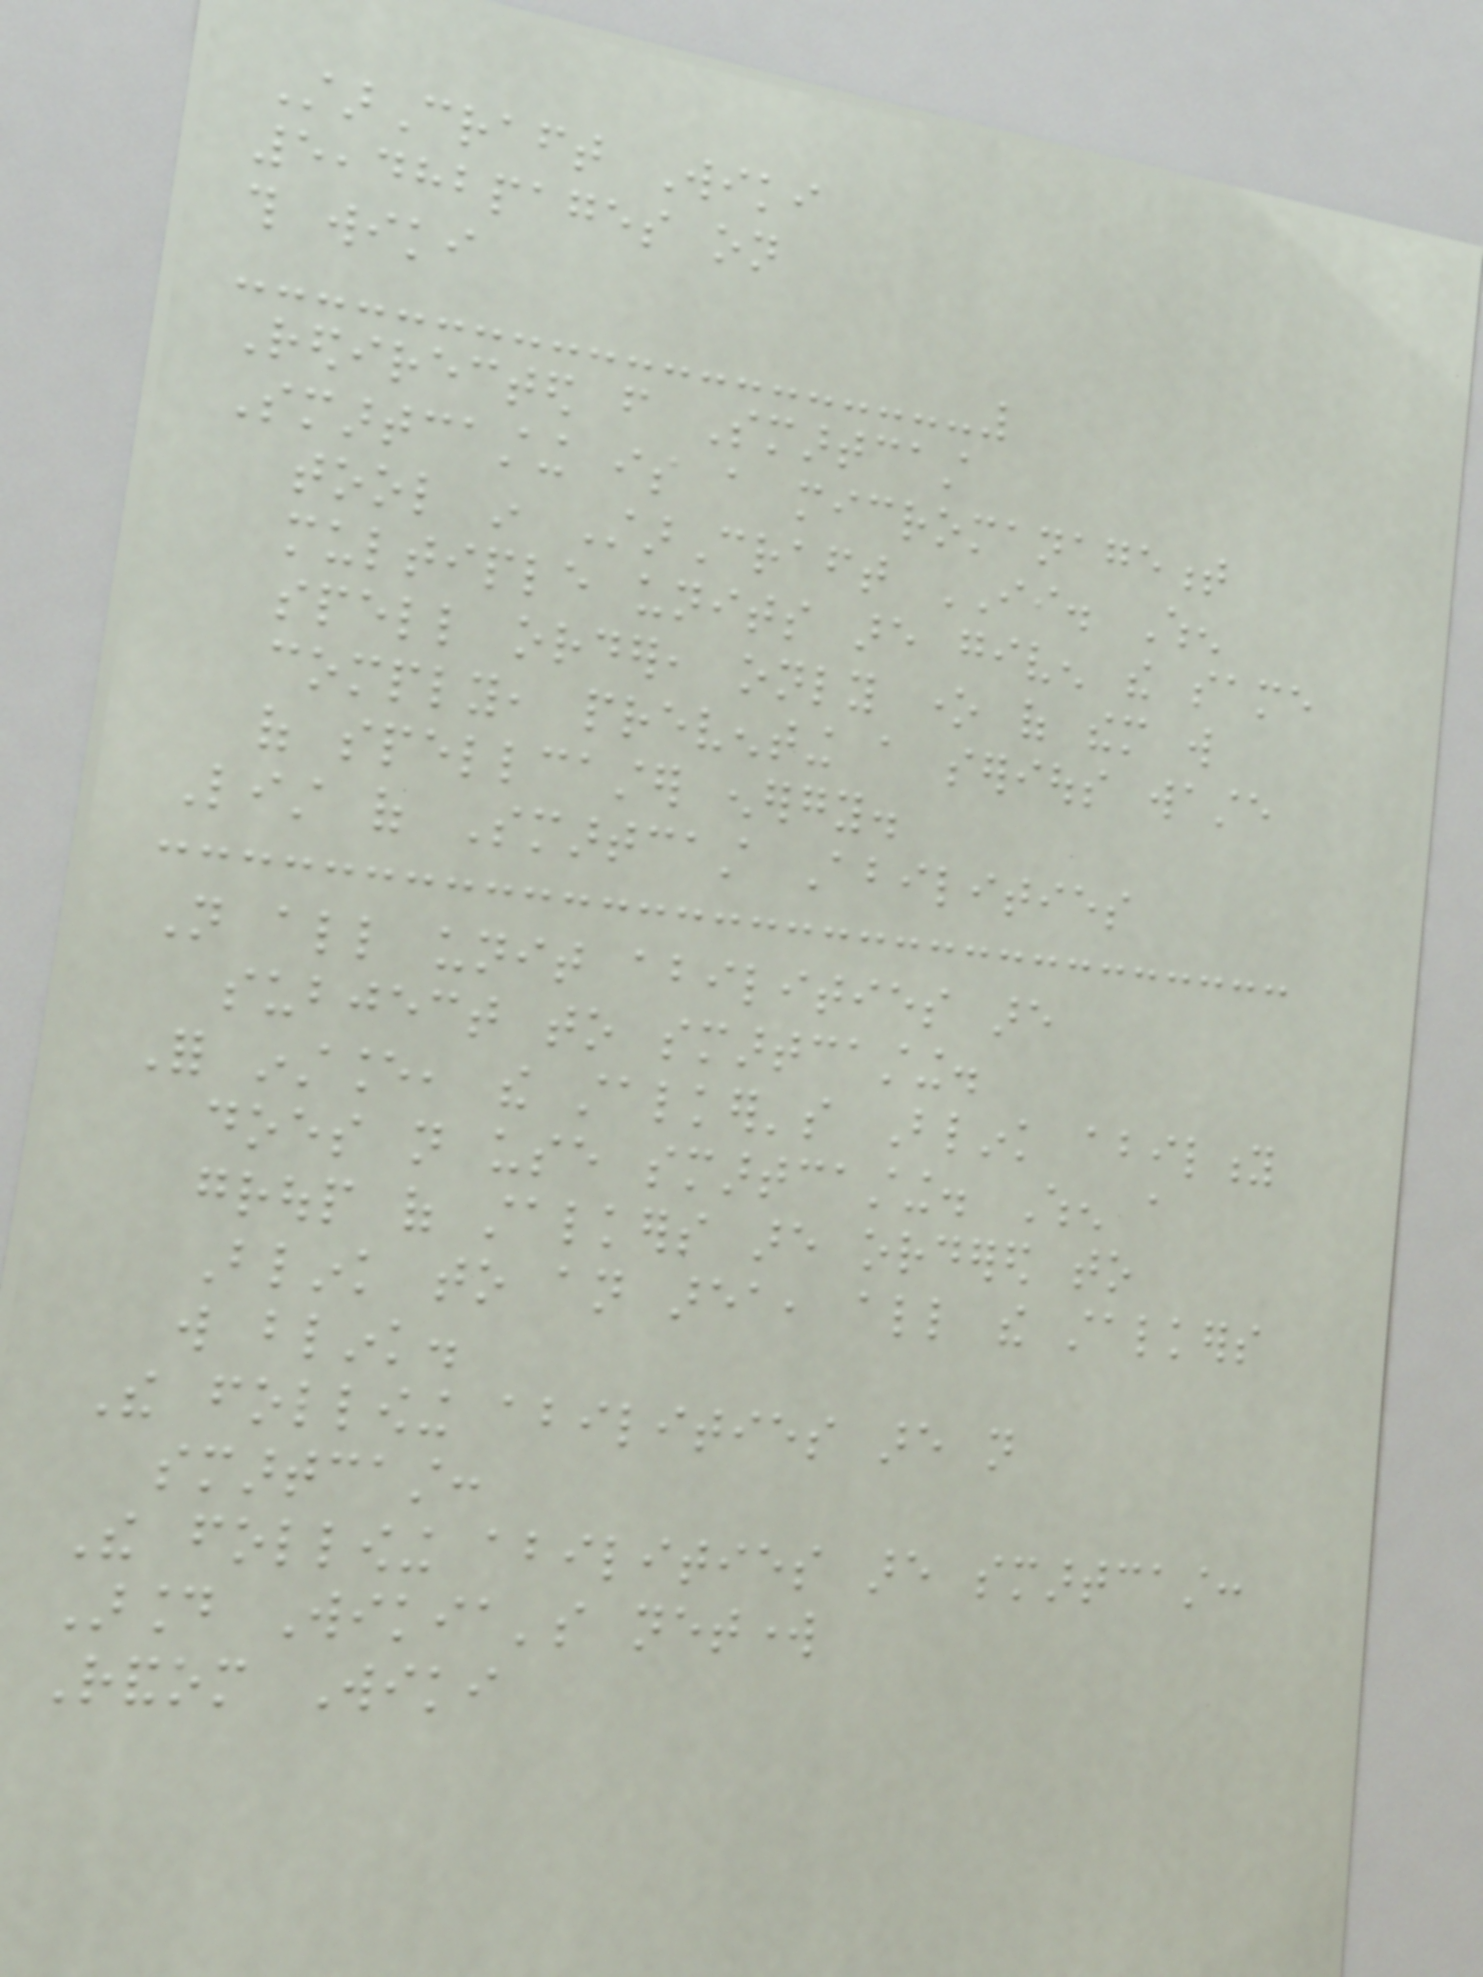StarCraft Wiki
5,482pages on
this wiki
Redirected from Smartcast
Smartcasting is a micromanagement
tool in StarCraft II. When
multiple units are given the same
spell order, only one of them will
comply, preventing a serious waste
of spellcaster energy.
List of Smartcast Abilities
Not all unit abilities are
subject to smartcasting.
For instance, the stalker's Blink ability
does not use smartcasting. When a
group of stalkers are ordered to
Blink to an area, all the stalkers
will blink.
The following abilities are not
smartcast:
The following abilities are smartcast:
Around Wikia's network
Random Wiki
